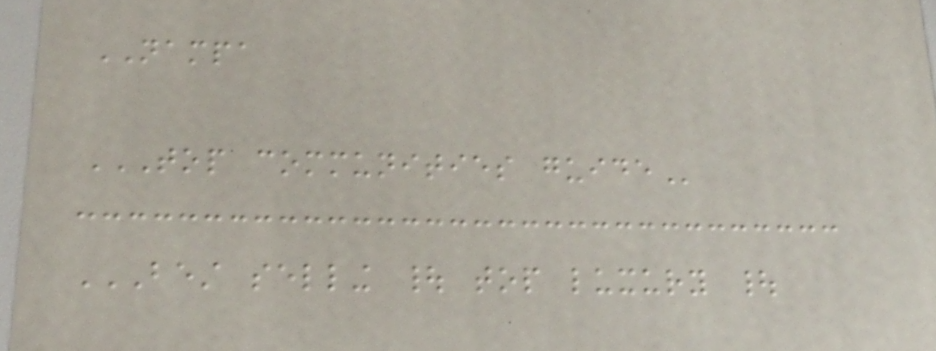NAMPA
TOP COMMUNITIES GUIDE
BEST SELLING | TOP LUXURY |
